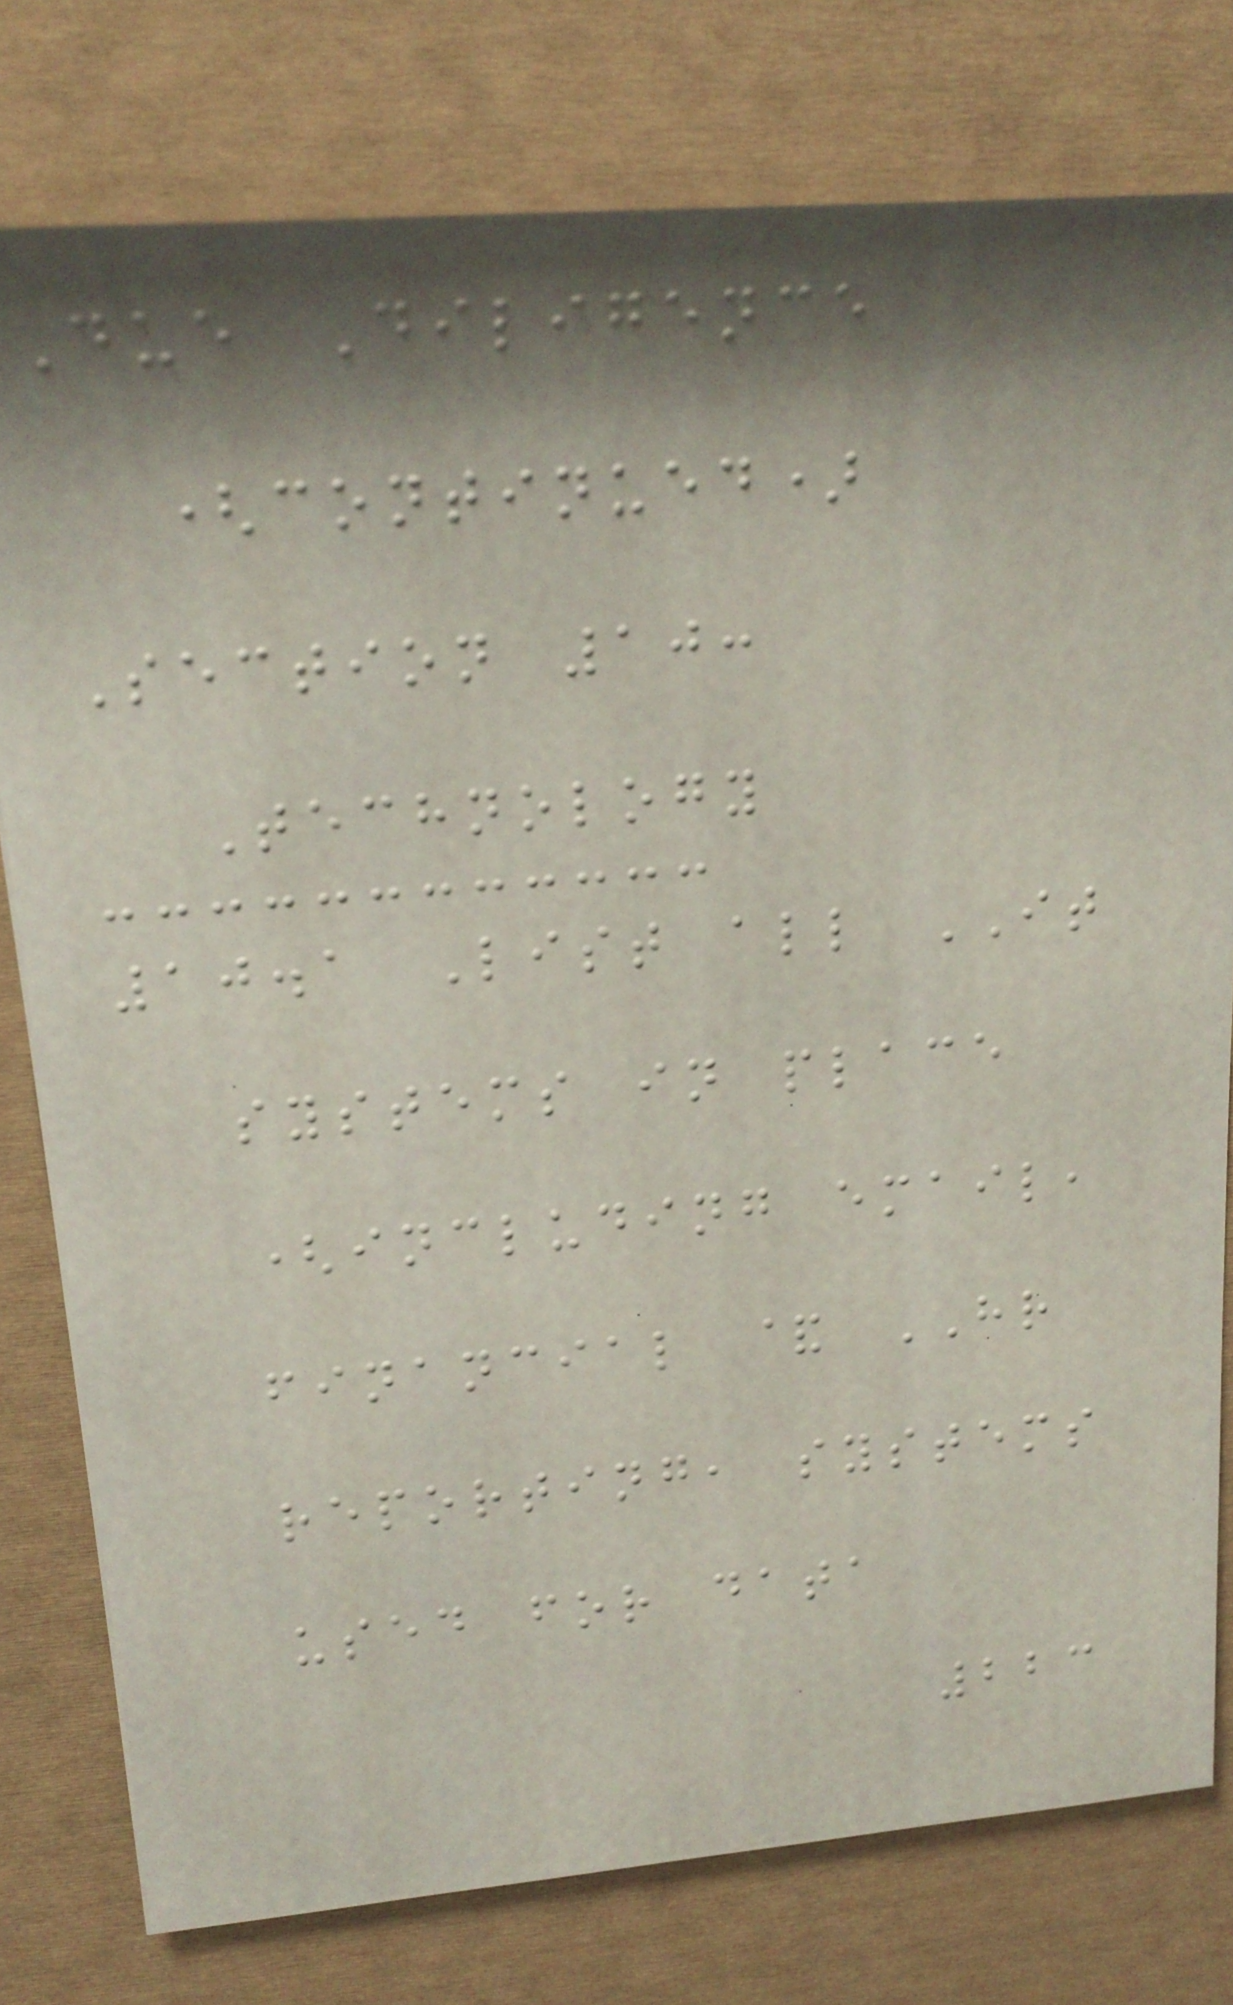Due Diligence
(continued)
Section 10:
Technology
10.1 List all IT
systems in place
(including email,
financial & HR
reporting, systems
used for data
223
